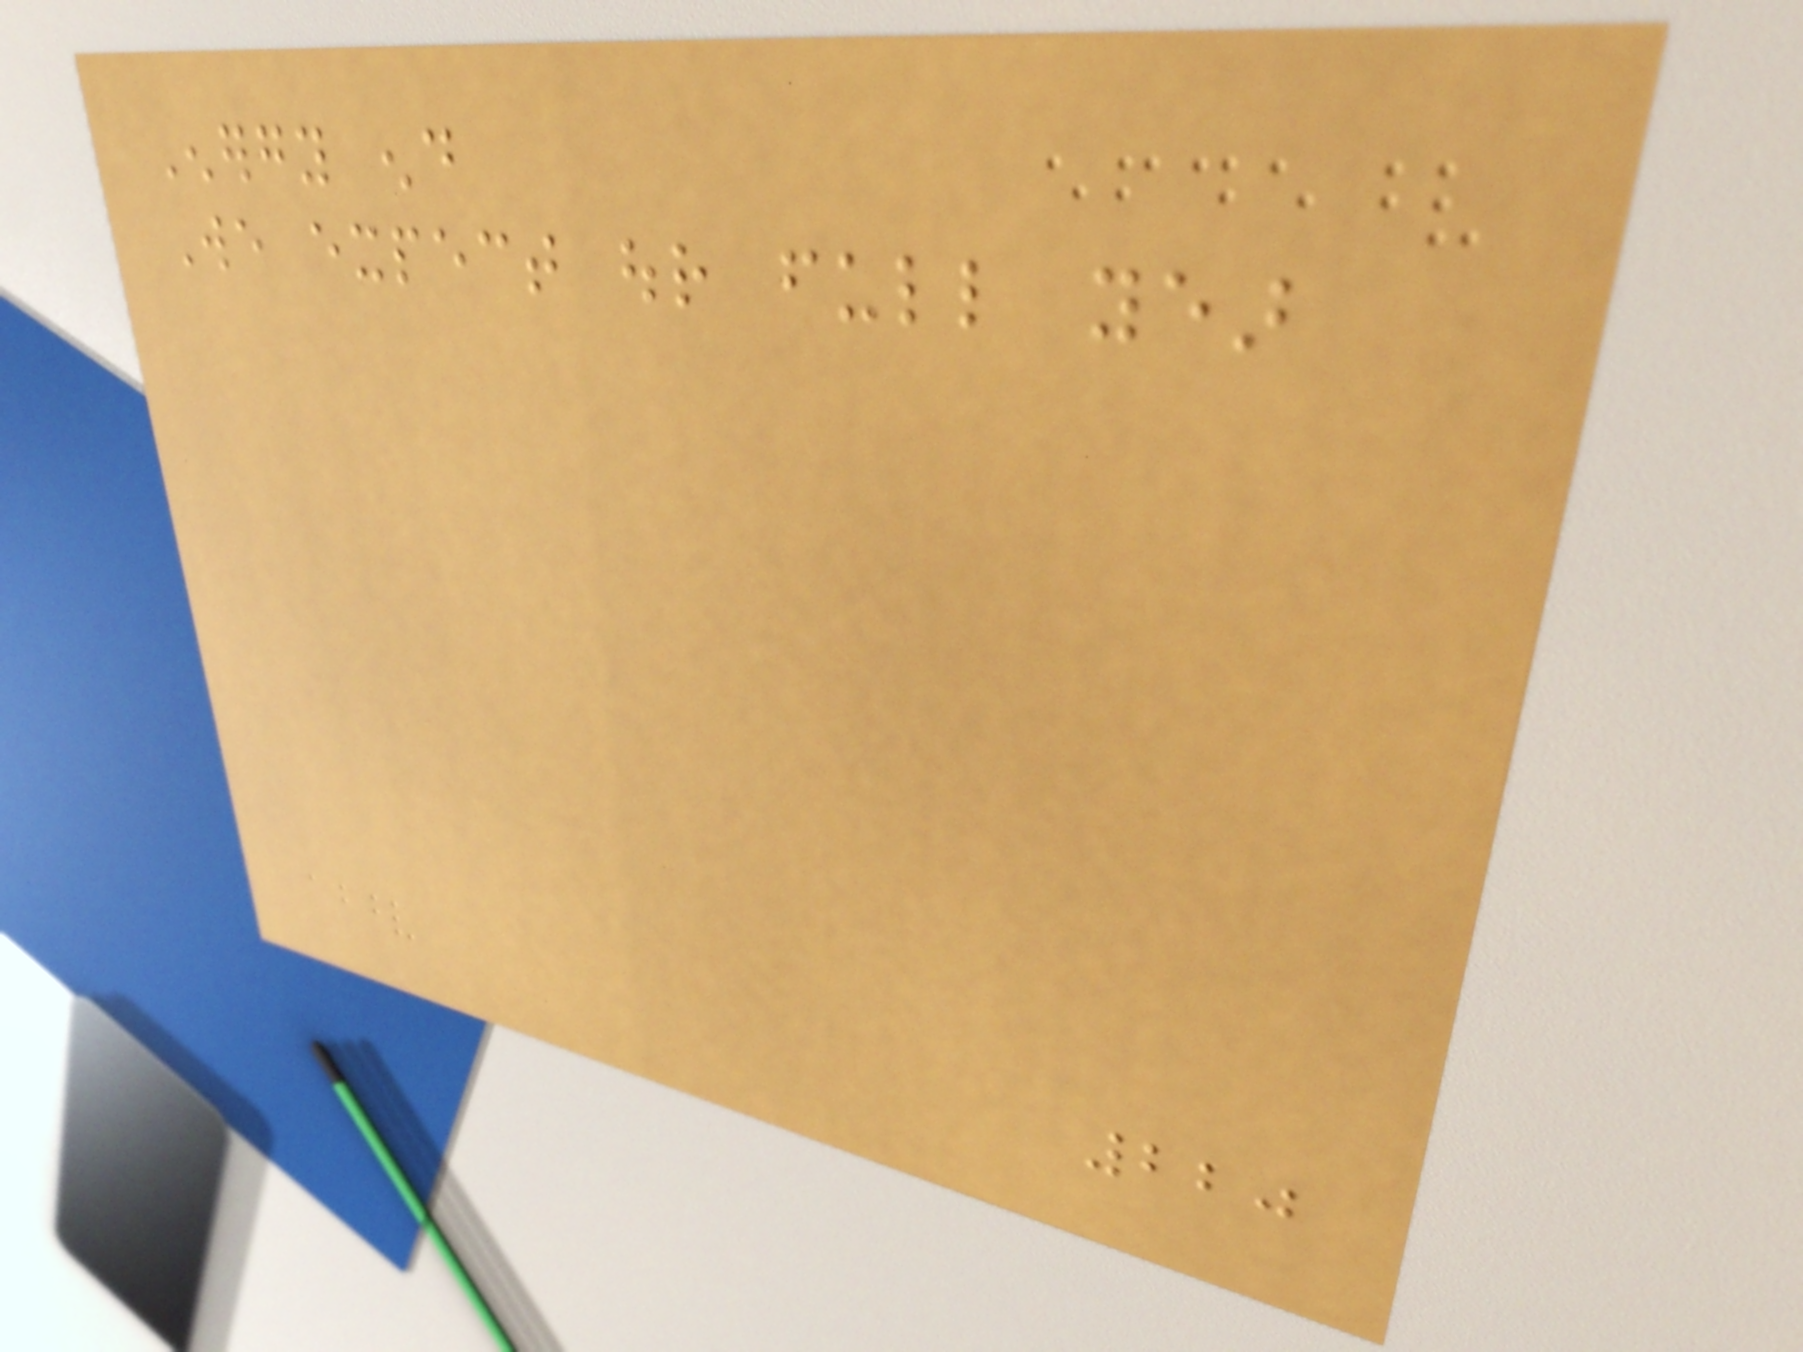Energy end
We expect our full year
220
